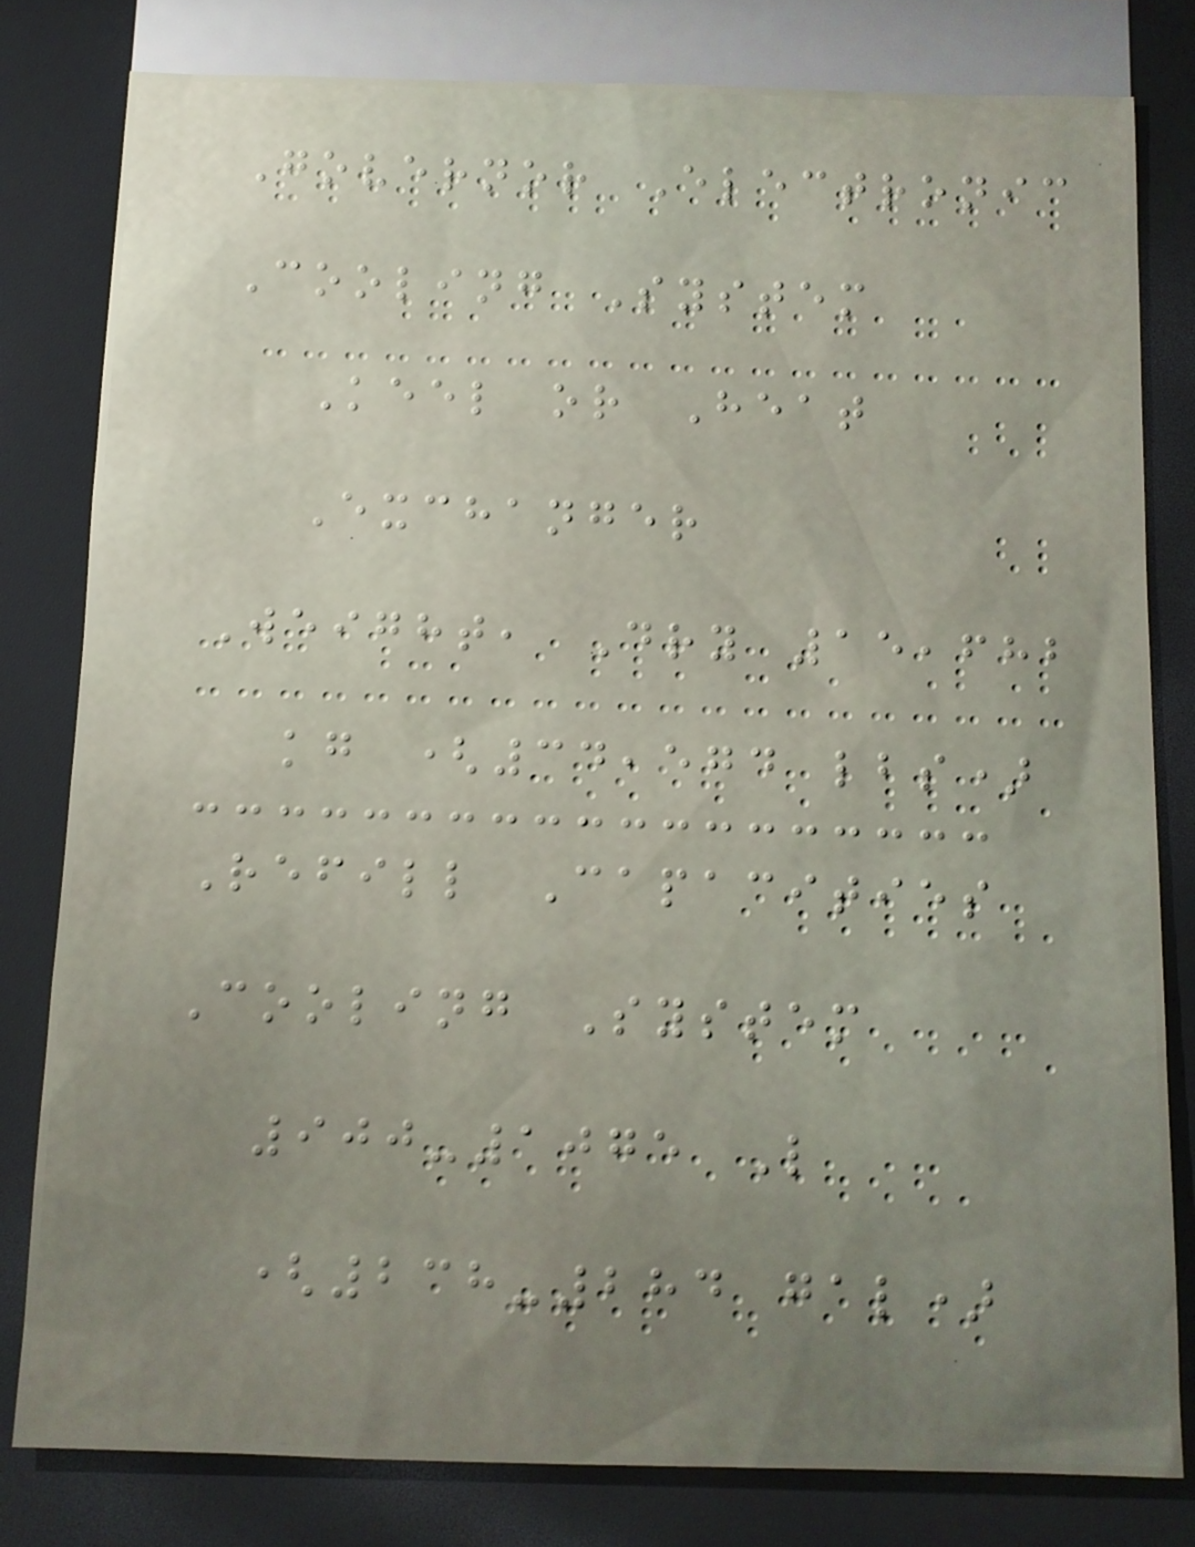Governor Electronic
Cooling System
Keel or Heat
Exchanger
Weight, Dry 15,682
kg (34,574 lbs)
Refill Capacities
Cooling System
900-1075 L
(238-284 gal)
